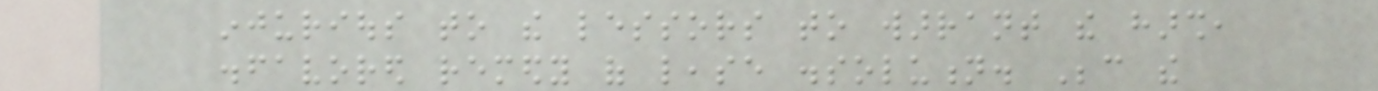injurious to the lessors to warrant the harsh,
disfavored remedy of lease dissolution. Because the
